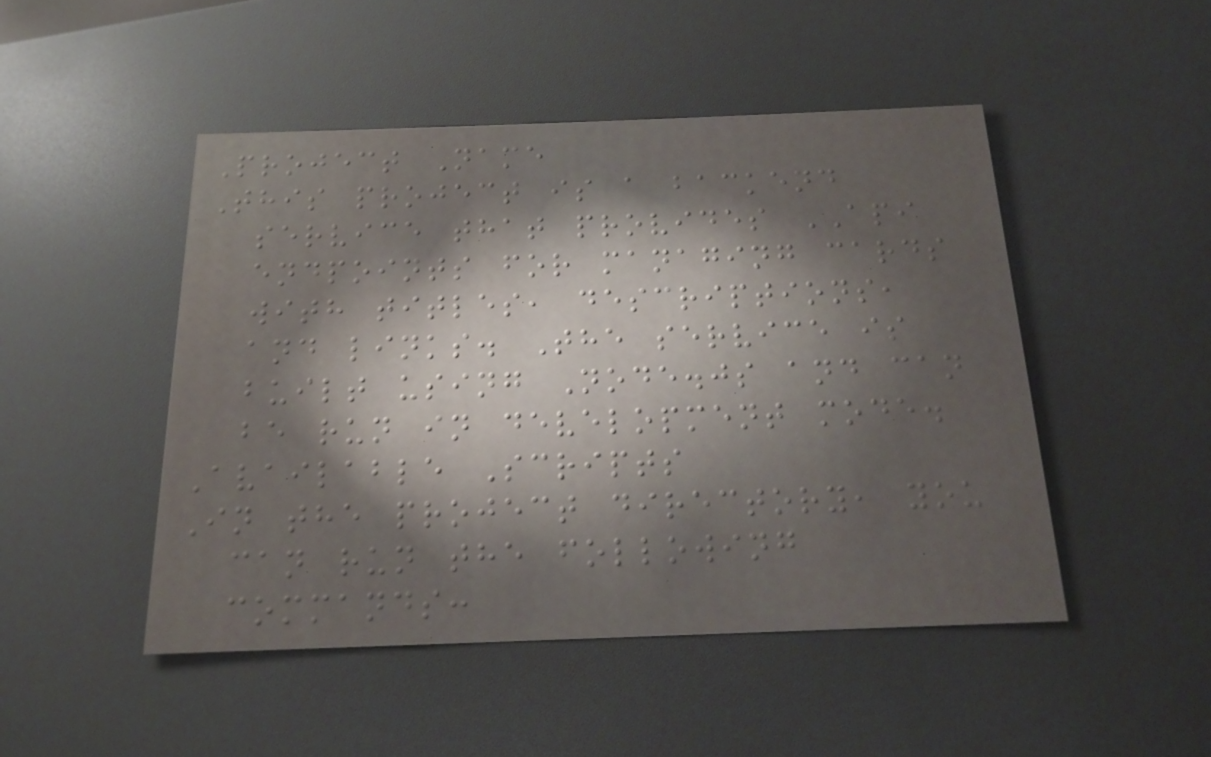Project Name
This project is a backend
service that provides API
endpoints for managing cards
with titles, descriptions,
and links. The service is
built using Node.js and can
be run in development mode.
Available Scripts
In the project directory, you
can run the following
commands:
